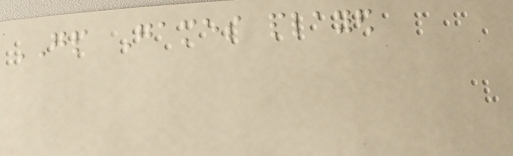GP Games played
